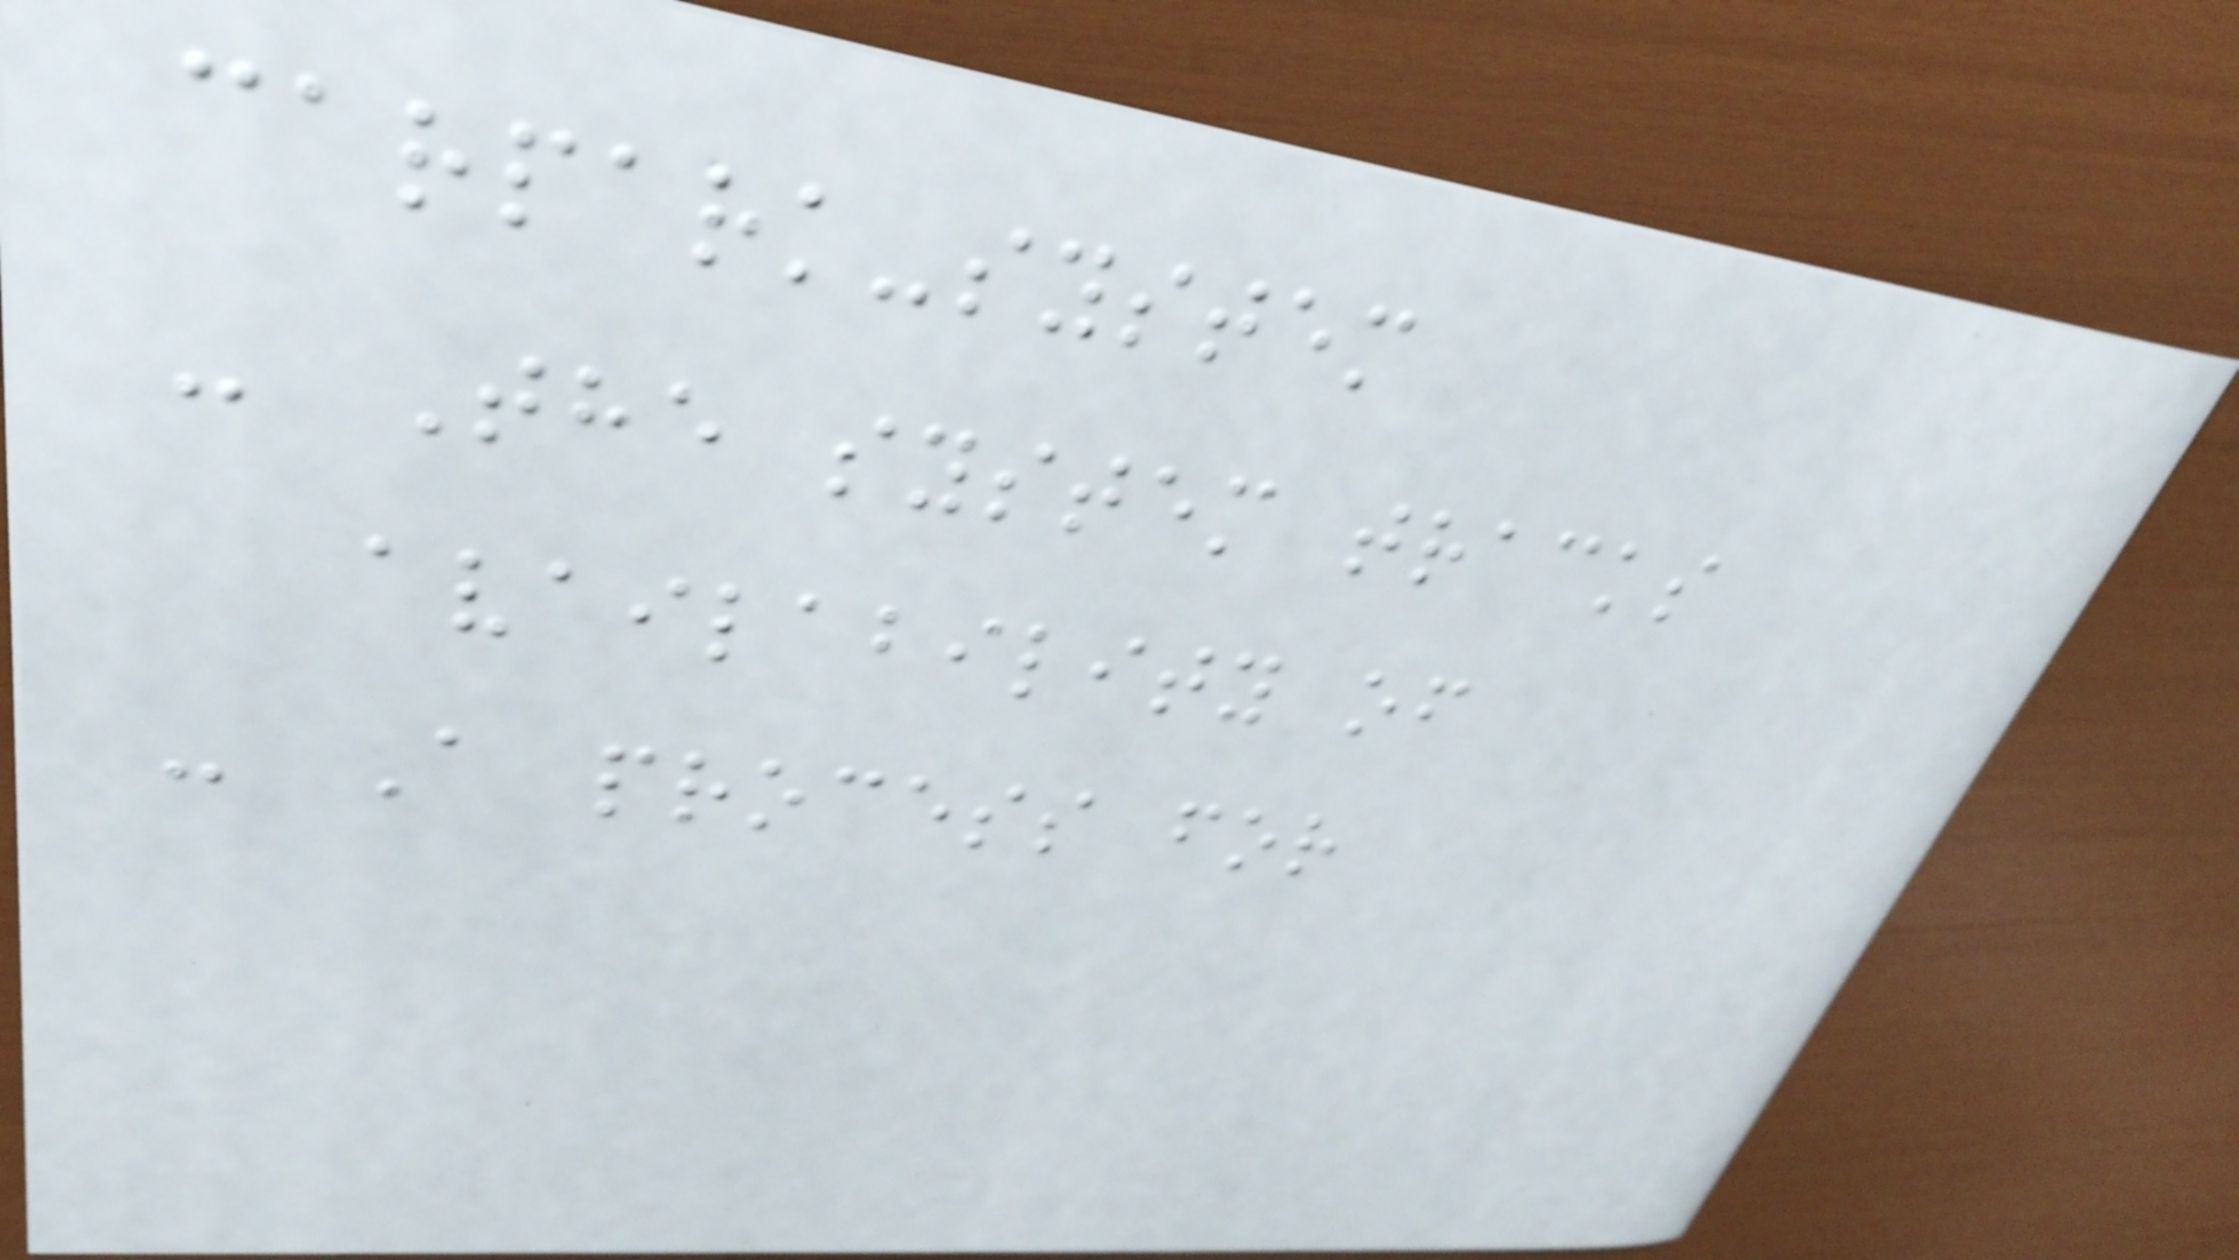carpark-system
- The system tracks
availability of
- A process for
